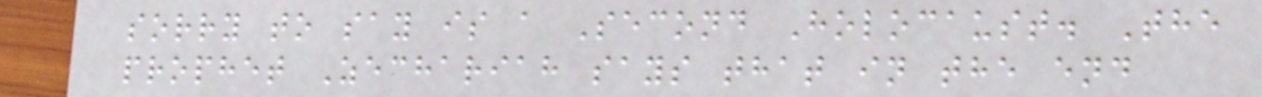sorry to say is a Second Holocaust. The
prophet Zechariah says that in the end
